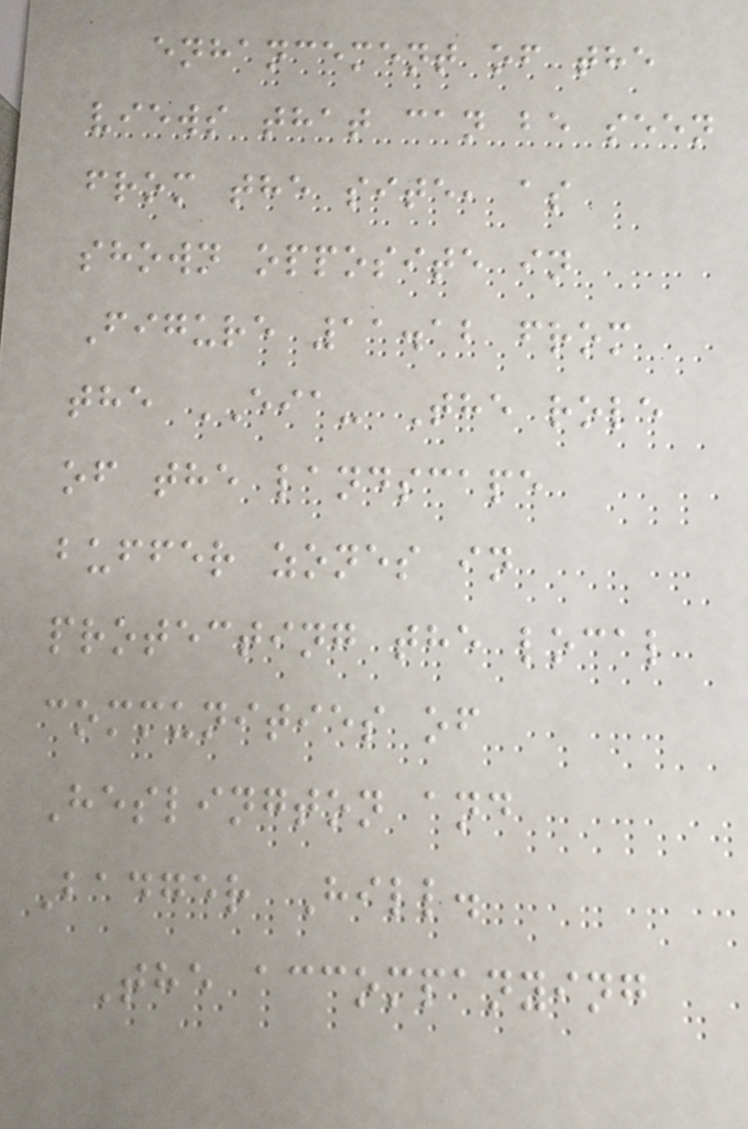enhancement of the
views that can be seen
from the site, as
shown opposite in
Figure 11.12 from
the EIA- The role
of the landscape
buffer zones in
protecting the local
communities of
Heslington and
Badger Hill.
The accompanying
